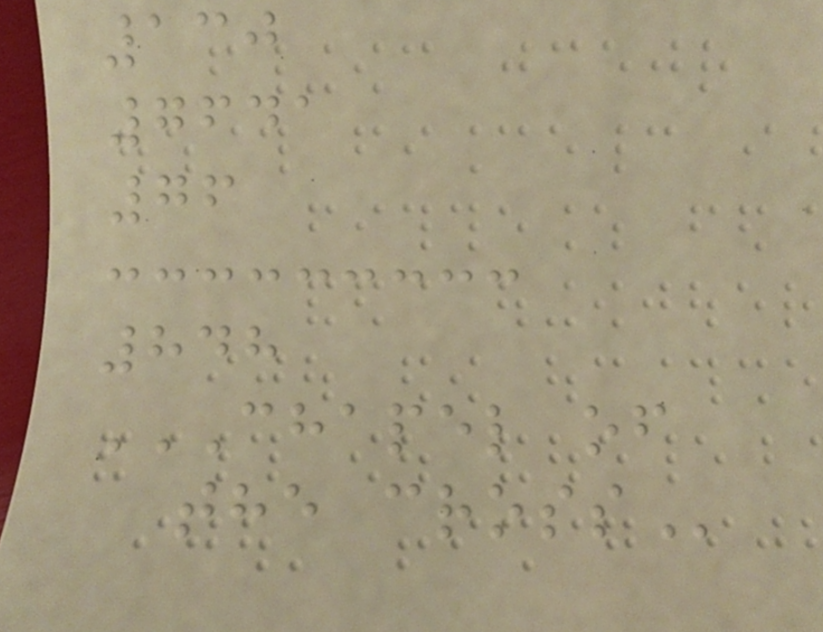130
7641
76
848
CHAPEL OF
THE CROSS
